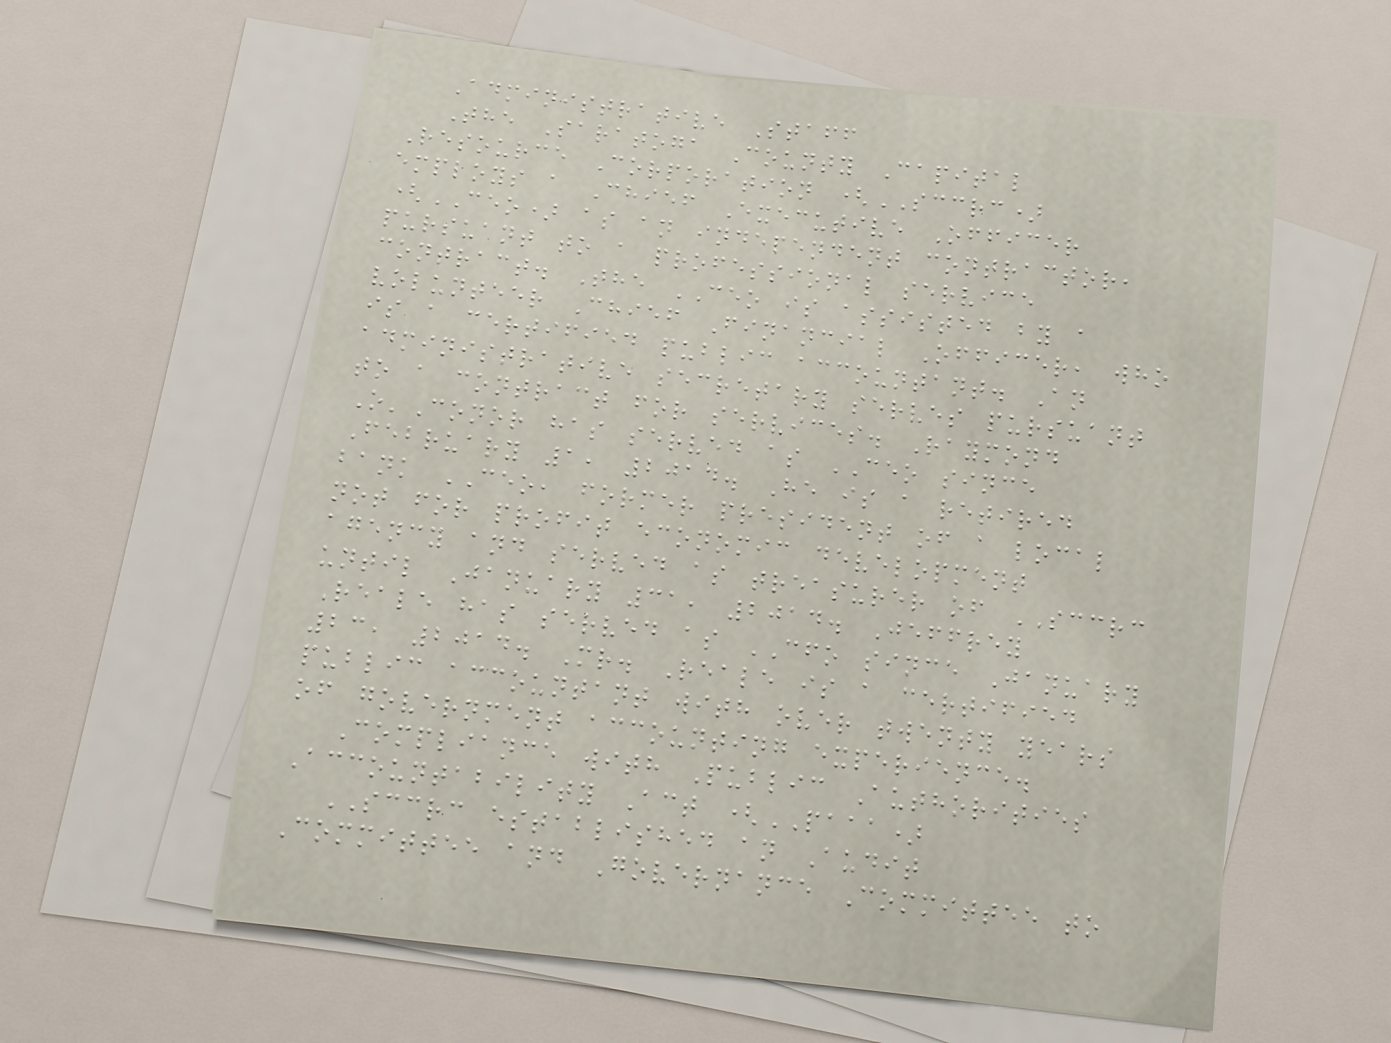Administrative Staff
The Saratoga County Capital
Resource Corporation (SCCRC)
employs a Chief Executive Officer
(CEO) as an independent contractor,
pursuant to a professional service
contract. The CEO is assisted by a
volunteer Chief Financial Officer, who
is a certified public accountant. An
administrative secretary serves pursuant
to a contract for services. Raymond
O'Conor has served as CEO since
February 1, 2014. He is a retired
bank CEO, former president of a local
not for profit economic development
agency and served as treasurer of SCCRC
until January 31, 2014. Jeffrey
Reale has served as CFO since January
23, 2014. Mr. Reale is a certified
public accountant with over twenty years
of government accounting experience.
Compliance with Public Authorities
Accountability Act (PAAA)
SCCRC established an Audit
Committee and Governance Committee to
